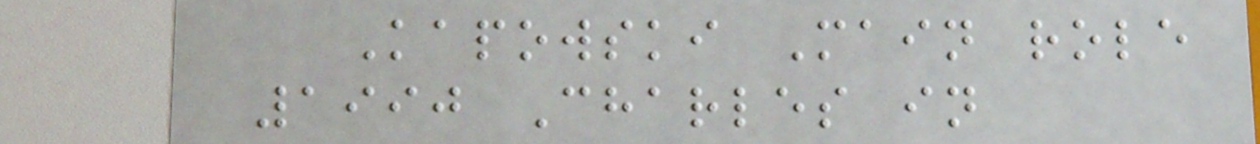Kapowski Main role
1990 Charles in
